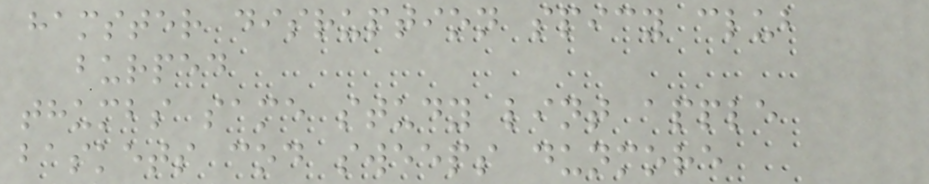hamster disruption spicy club
burped
thumbs same study lint apple
baskets cod sweeps dunmore
